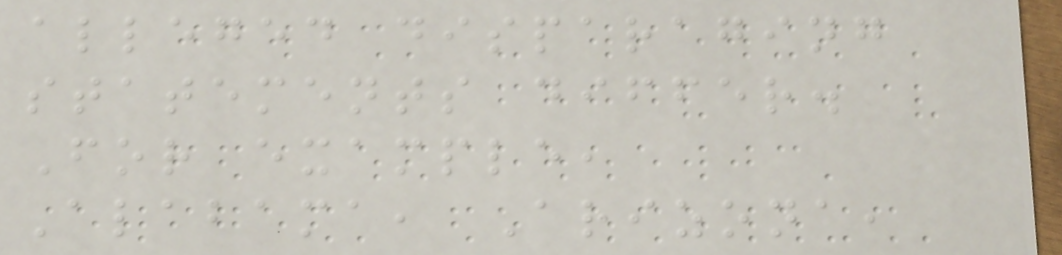alleged disparaging
statements differ.
For example,
Alabama, Arizona,
